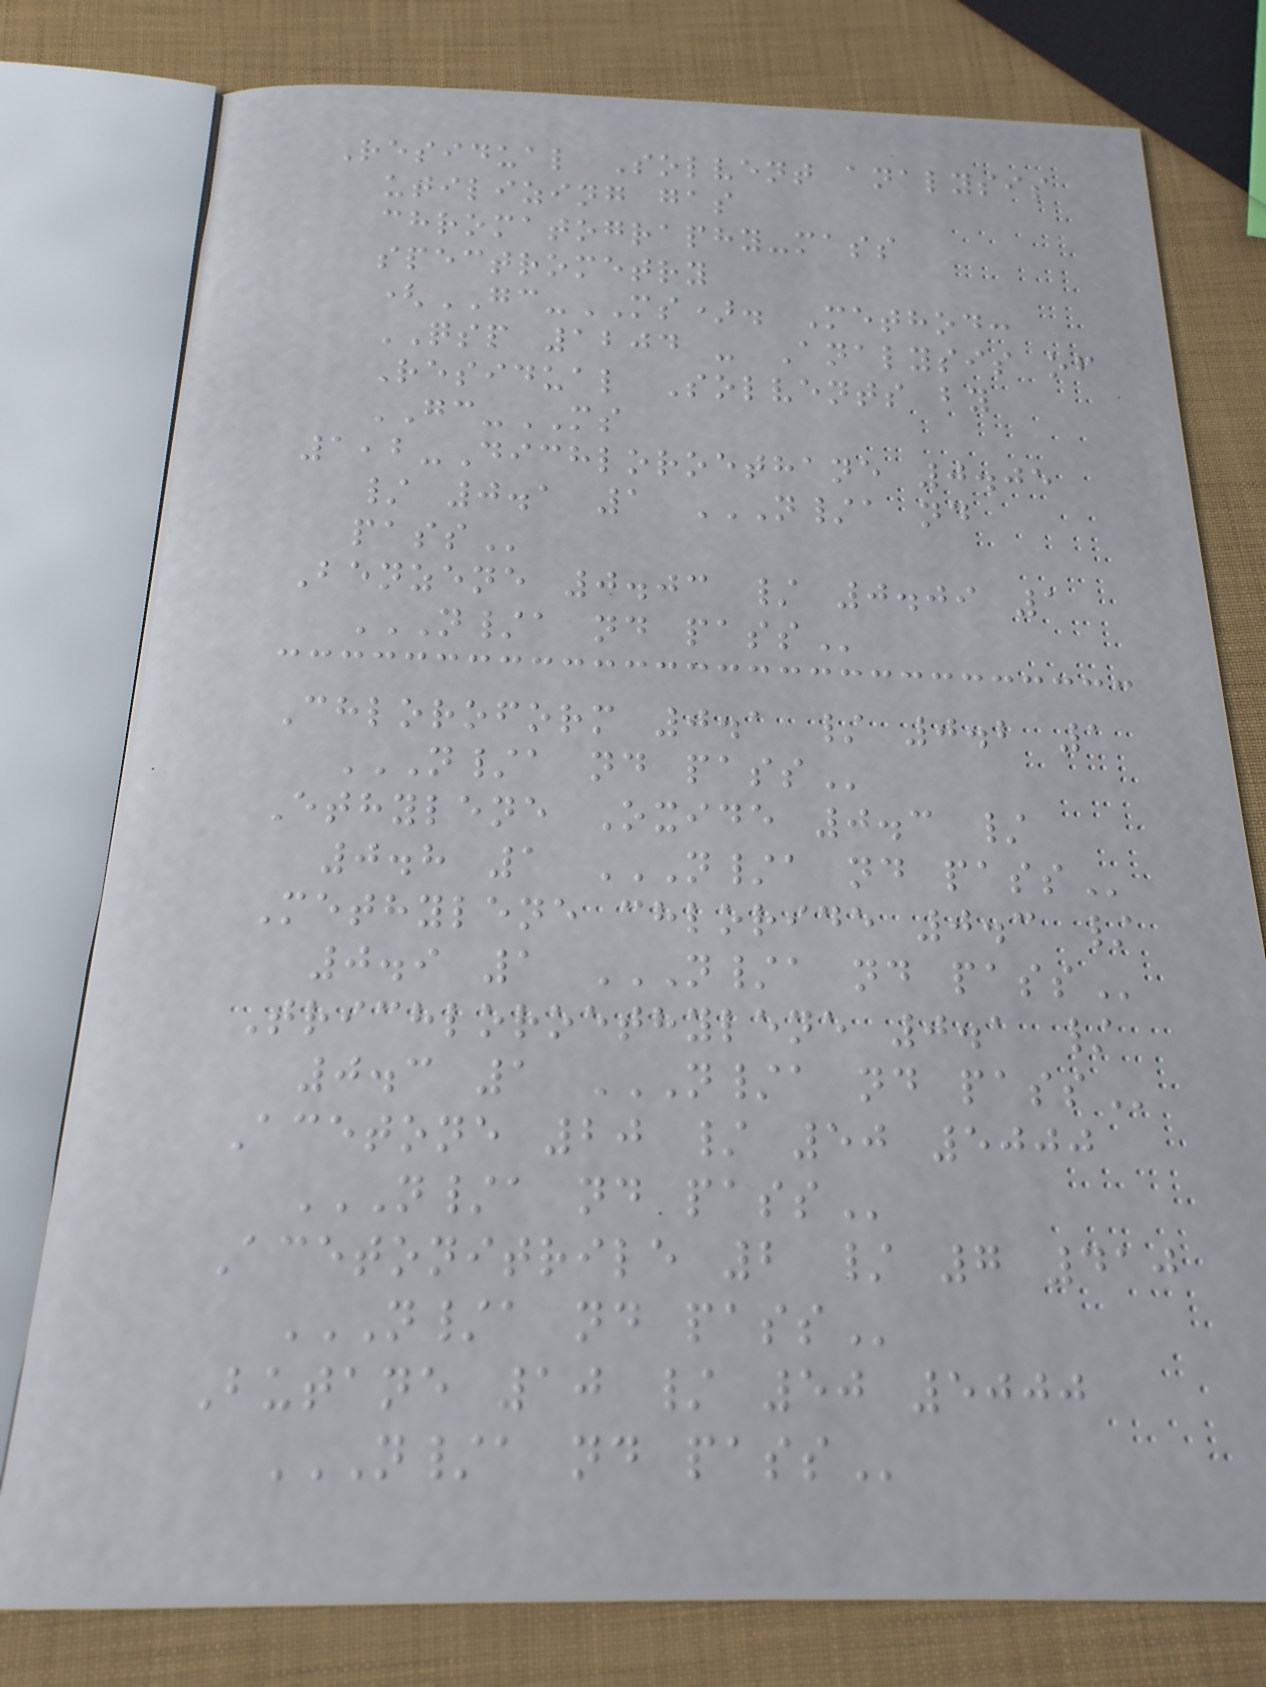Residual Solvent analysis
utilizing gas
chromatography-mass
spectrometry
(GC-MS). Method:
QSP 1204 - Analysis of
Residual Solvents by
GC-MS
1,2-Dichloroethane 0.05
/ 0.1 1 N/A ND
PASS
Benzene 0.03 / 0.09 1
N/A ND PASS
Chloroform 0.1 / 0.2 1
N/A ND PASS
Ethylene Oxide 0.3 /
0.8 1 N/A ND PASS
Methylene chloride 0.3 /
0.9 1 N/A ND PASS
Trichloroethylene 0.1 /
0.3 1 N/A ND PASS
Acetone 20 / 50 5000
N/A ND PASS
Acetonitrile 2 / 7 410
N/A ND PASS
Butane 10 / 50 5000
N/A ND PASS
